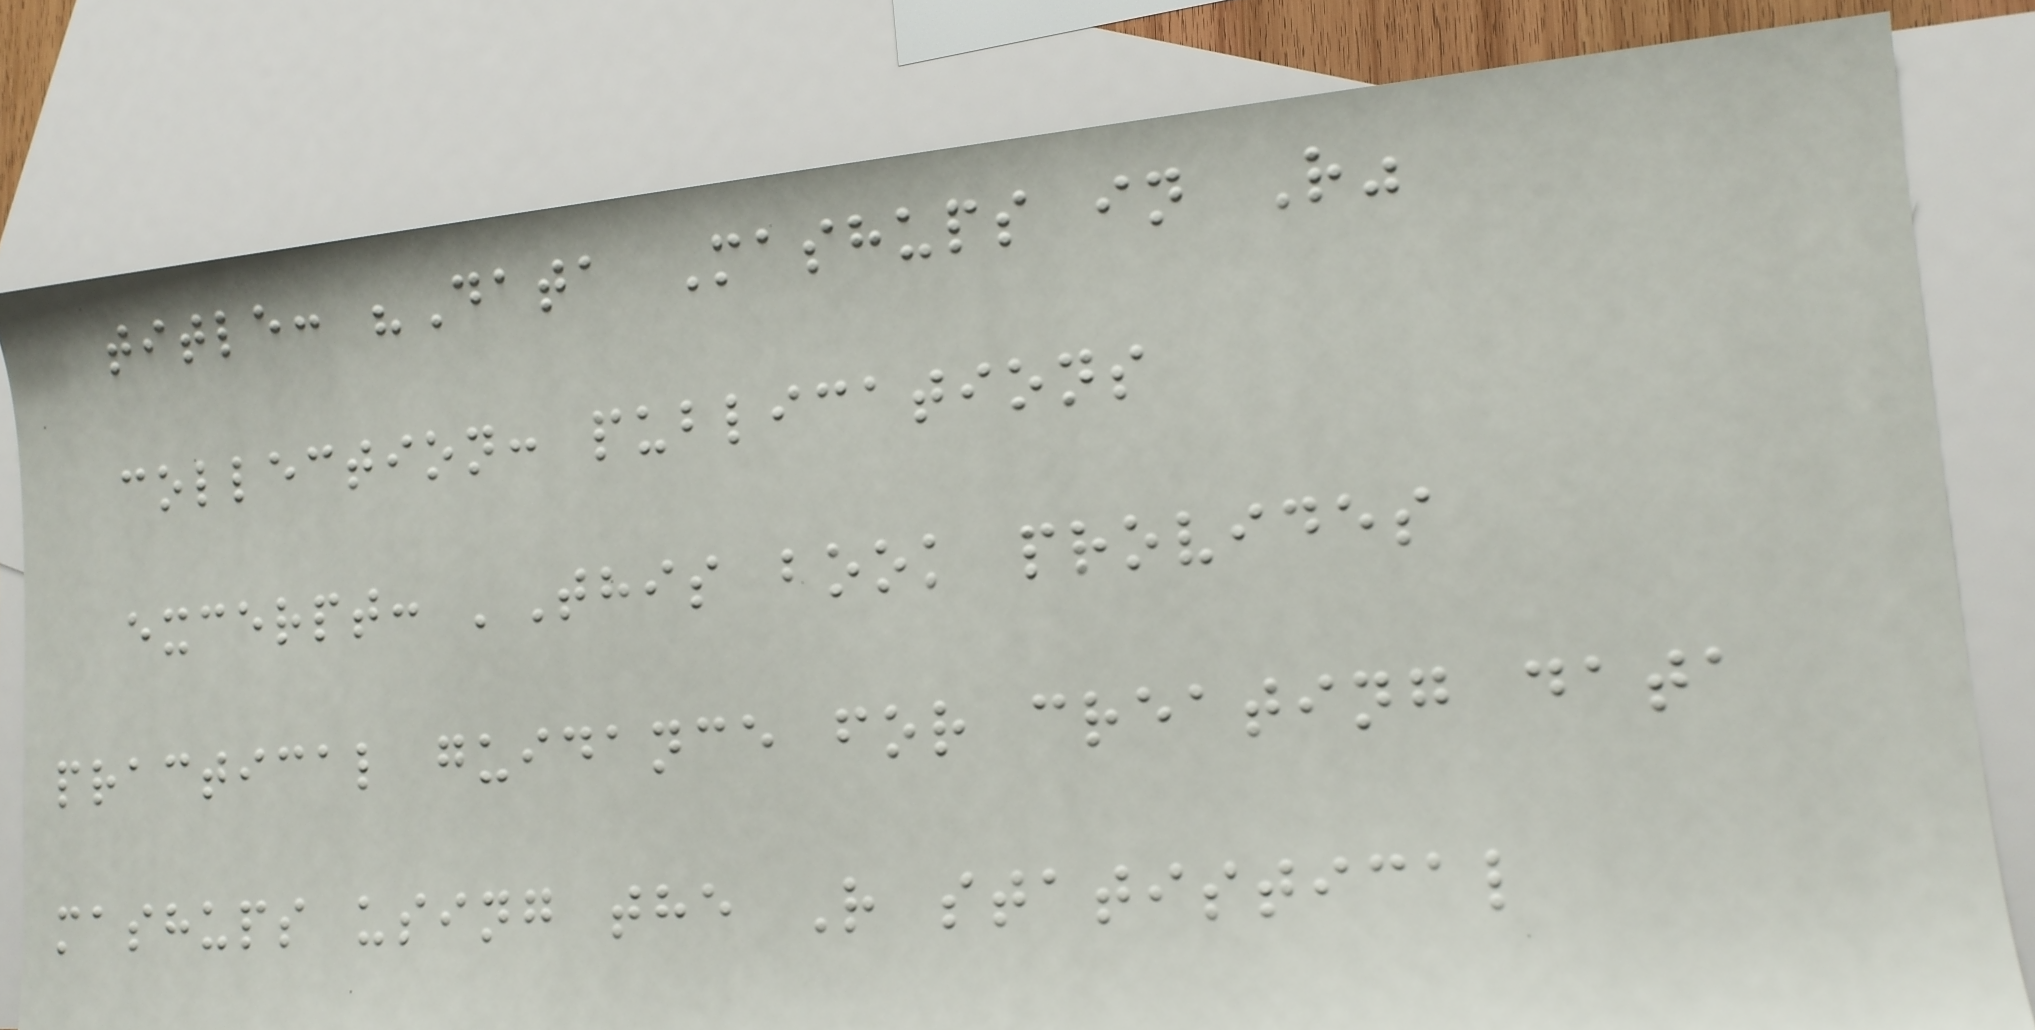title: "Data Mashups in R"
collection: publications
excerpt: 'This book provides
practical guidance for creating data
mashups using the R statistical
